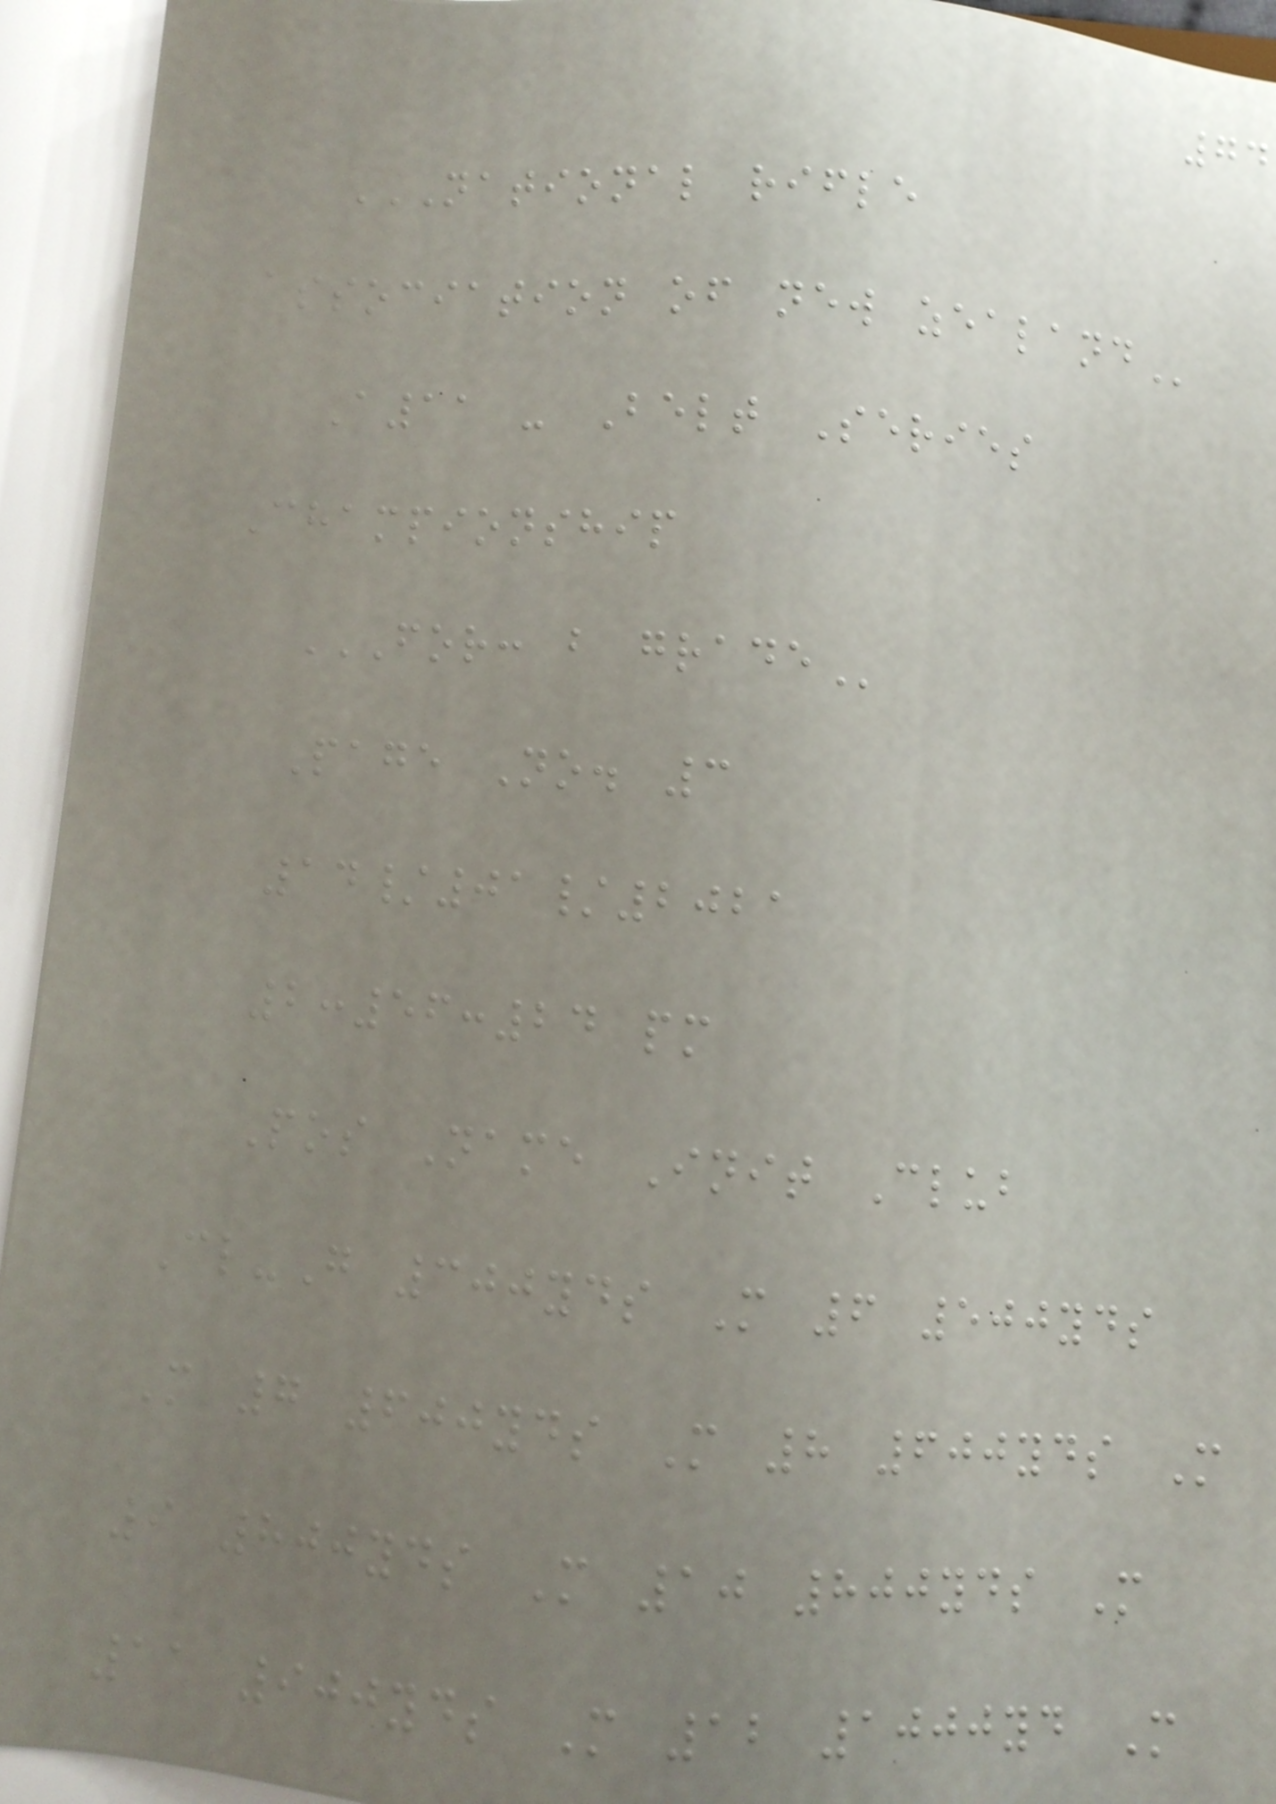74
NATIONAL RIFLE
ASSOCIATION OF NEW ZEALAND
A11 - Belt Series
Championship
FOR: B GRADE
Page No. 3
14/01/2021
2:56:24 pm
Pos Name Init Club
Cl-G 300yds M 6 500yds
M 7 600yds M 8 600yds M
9 800yds M 10 800yds M
11 900yds M 12 1000yd M
